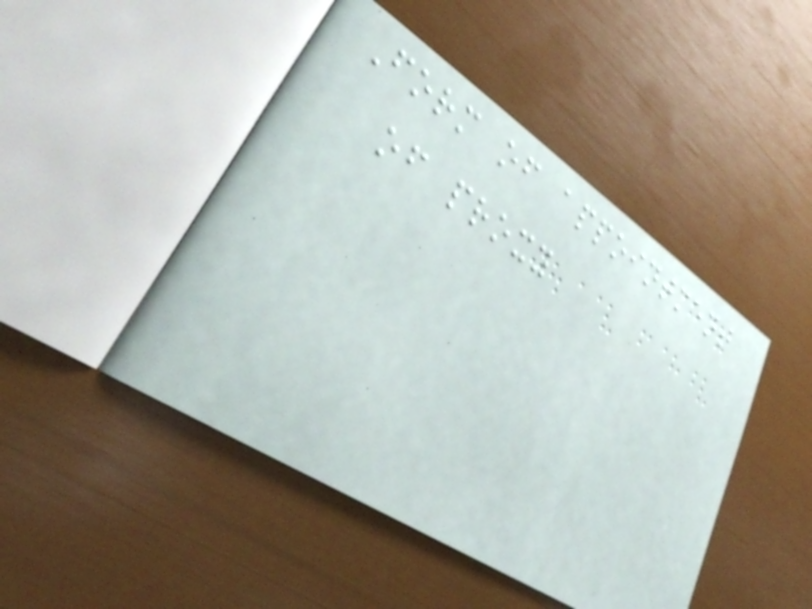Form of appointment
of proxy
